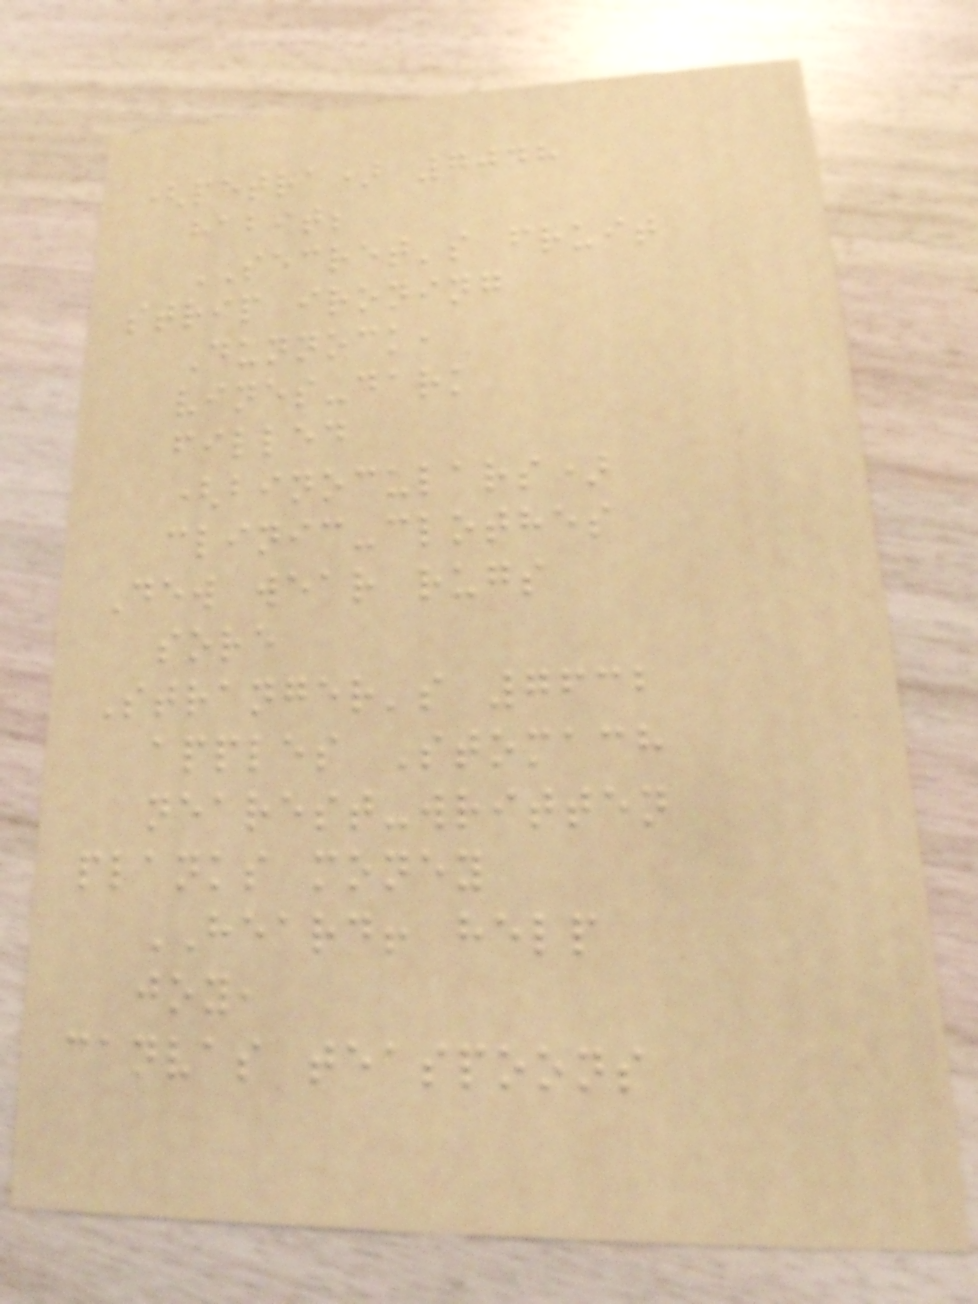(petra) 7048
habit;
SECRET's fruit
strip ironing
Dunnock,
vines-dark
filled
(binoculars)
clinic-clothes
Dew wear rugs
sore
Stranger's 7632
apples Stomach
nearest-written
planks money
HEARD! help
joy,
canvas teaspoons
